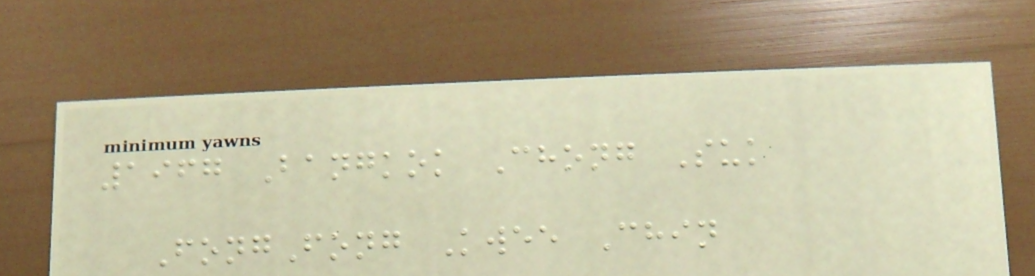1967 Bangkok Chong Suk
FongFong Kwee Chin
